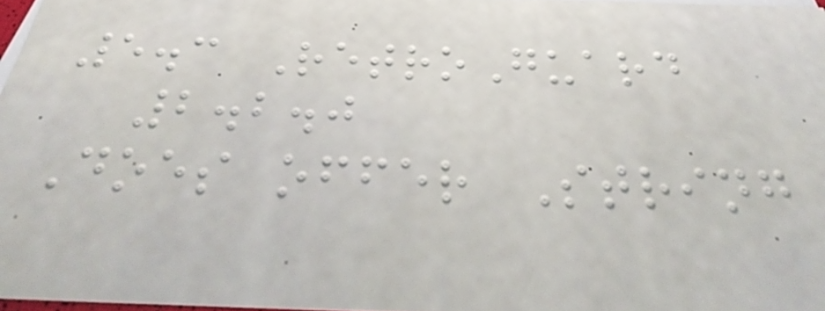5.3 RetroGuard
2.2.0
Does offer String
